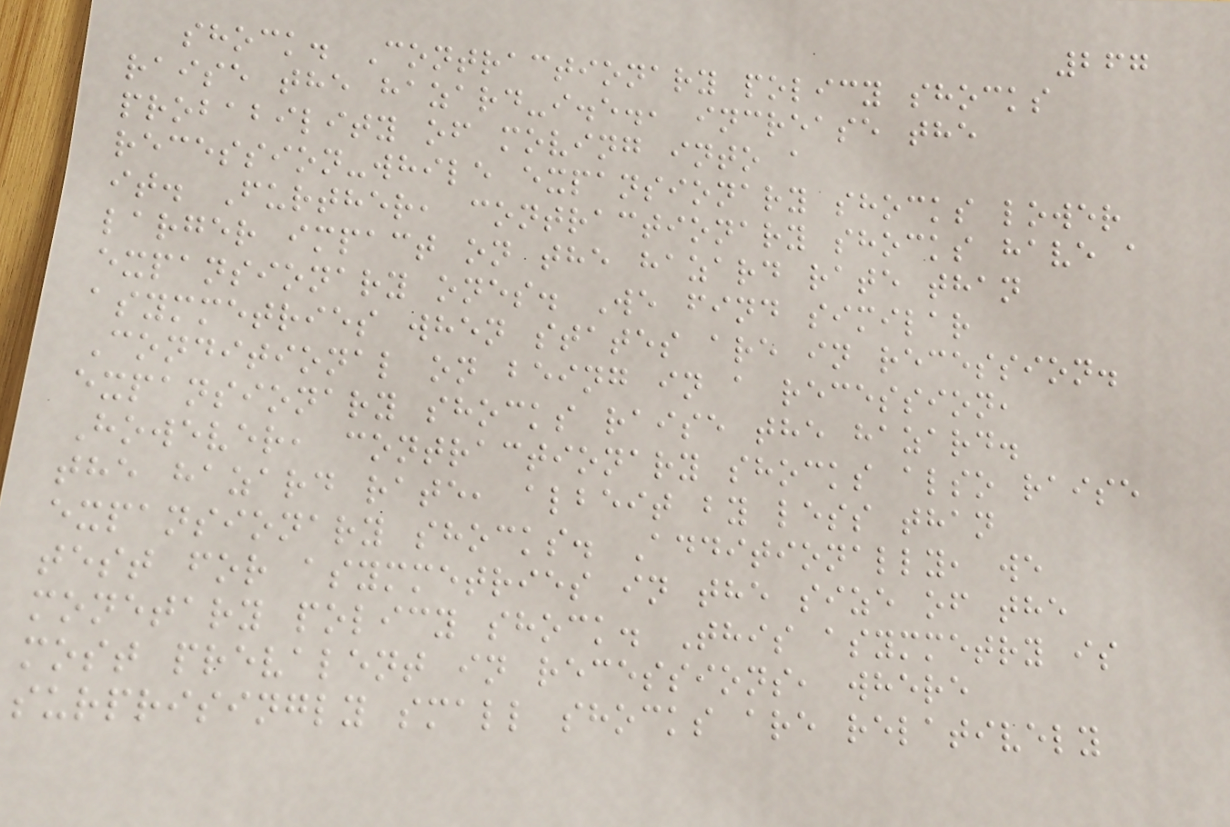267
shock. Contractionary policy shocks
raise the hazard-i.e., increase the
probability of moving into a
recession-while expansionary shocks lower
it. Further, contractionary shocks have a
larger impact on the hazard rate than
expansionary ones. We find similar
asymmetries when states are in recession.
Conditional on being in a recession,
expansionary shocks raise the hazard.
However, contractionary shocks also raise
the hazard rate, albeit by less than
expansionary shocks. Additionally, we
test for asymmetries in the size of the
monetary policy shock. This asymmetry is
most prevalent in recessions, where
surprisingly small shocks are relatively
